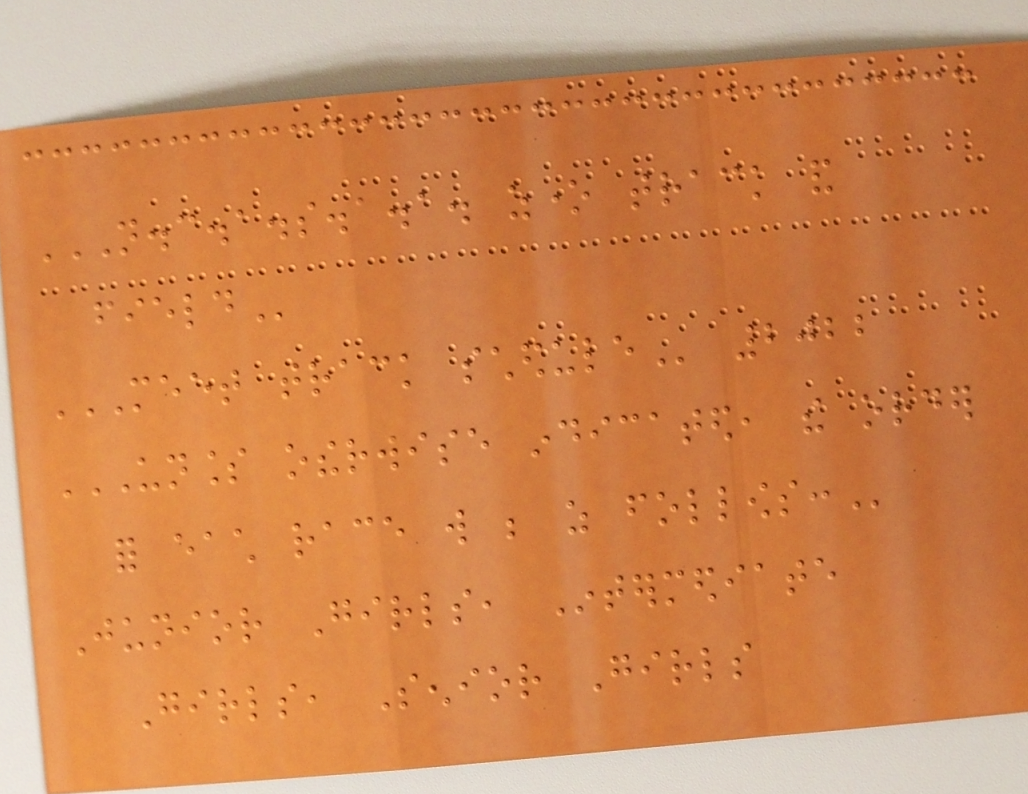N.C.A.S.A.A. ZONE TRACK AND
FIELD
MEET TRACK SCHEDULE 2022
UNLESS OTHERWISE INDICATED, THE ORDER
FOR EACH RACE WILL BE AS FOLLOWS:
Junior Girls, Intermediate
Girls, Senior Girls
